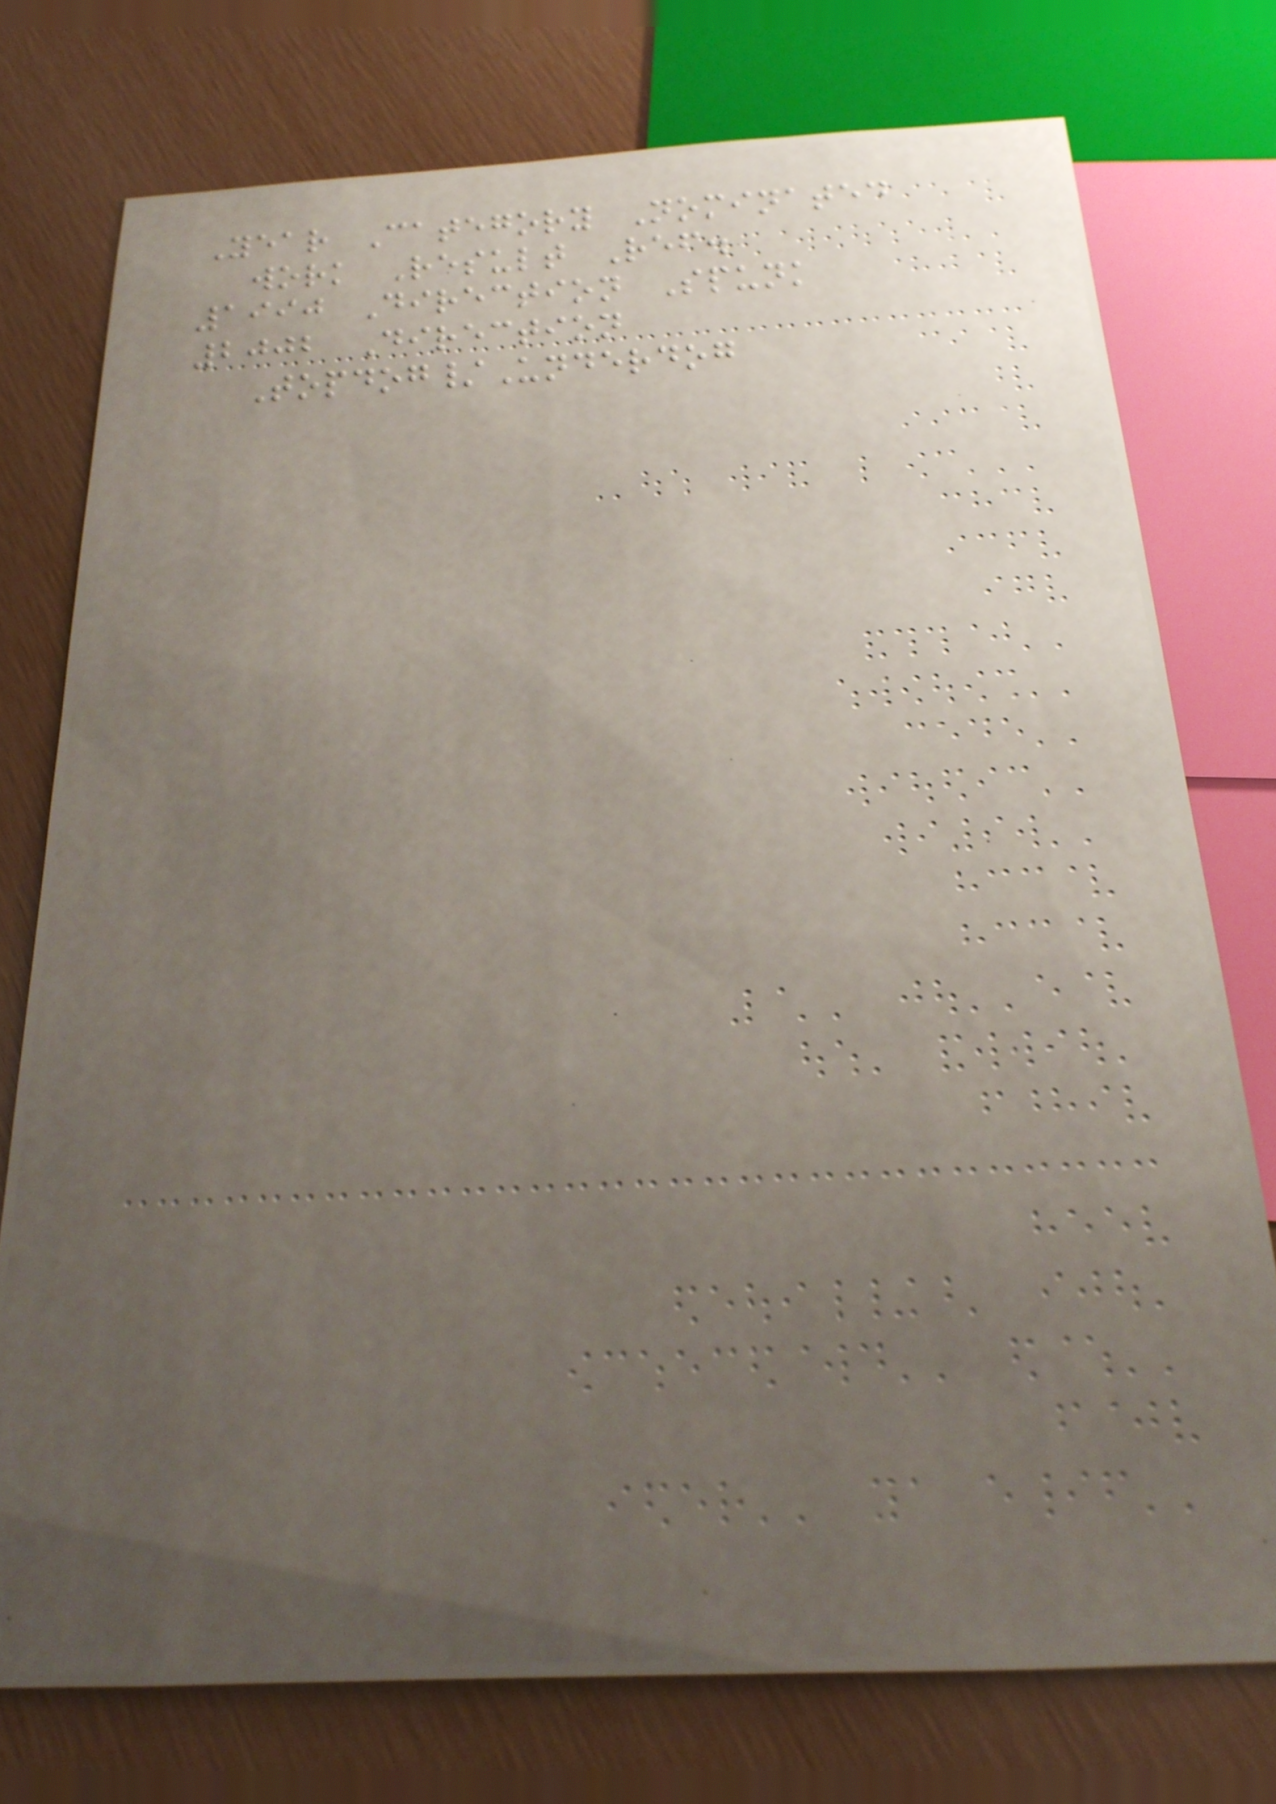Year Category Nominated
work Result Ref.
1990 Direction Spunk
2002 Direction
Topdog/Underdog
